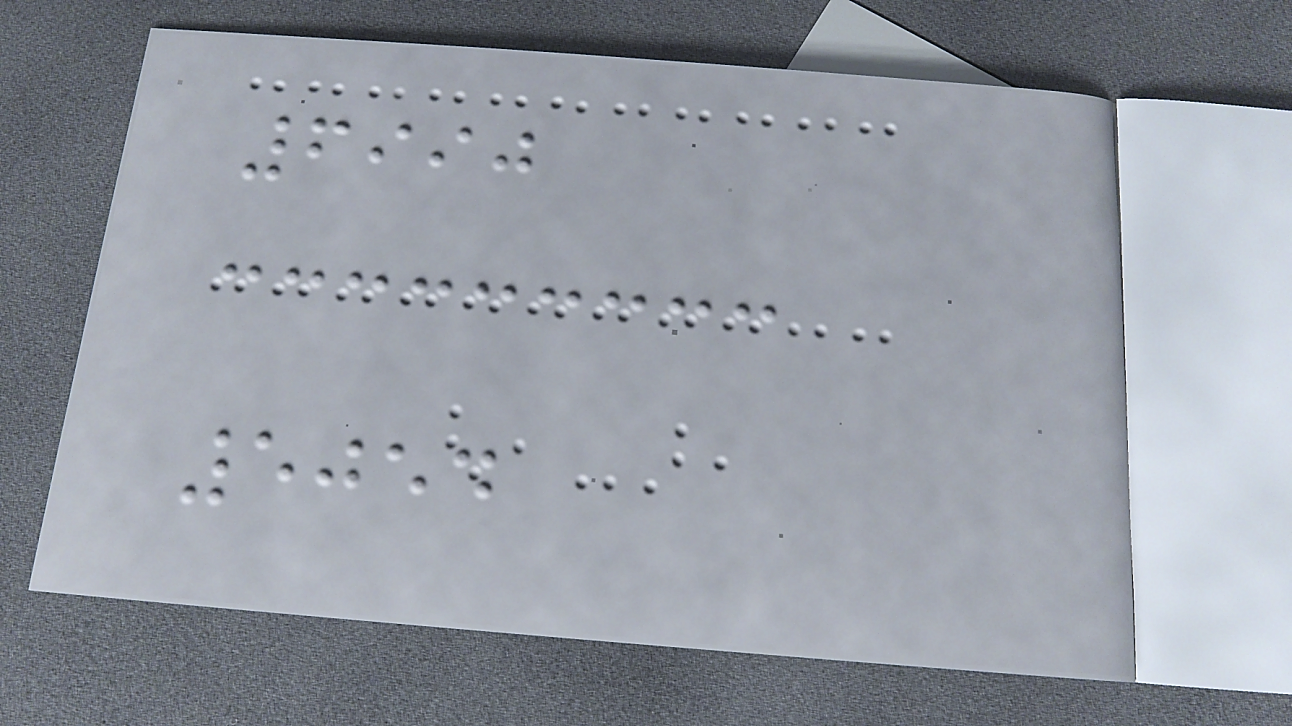6990
5054
